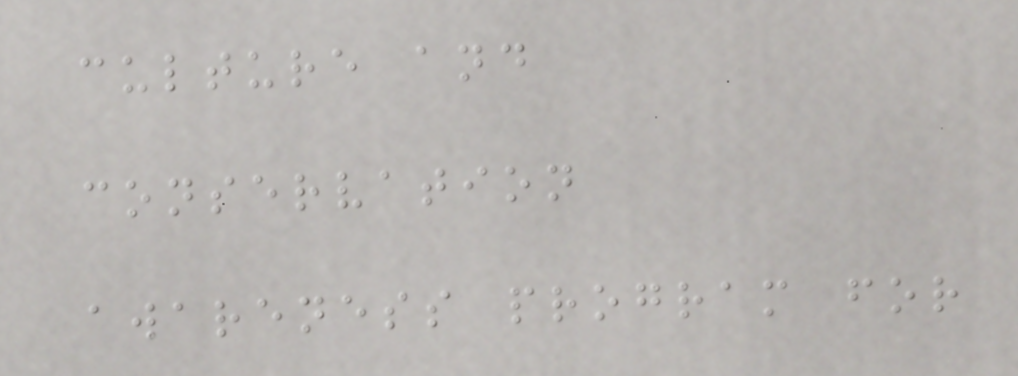culture and
conservation
awareness program for
